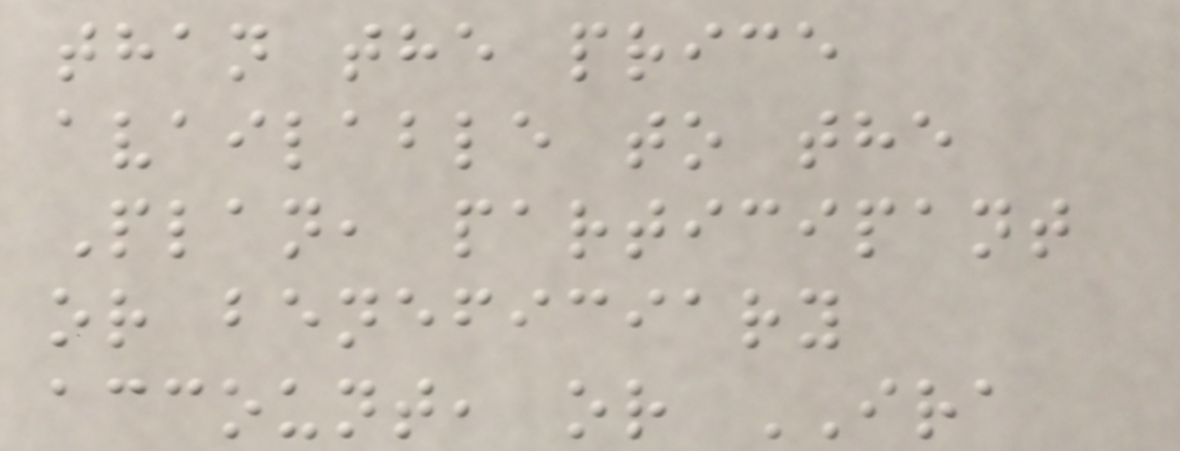than the price
available to the
Plan, participant
or beneficiary
account, or IRA
